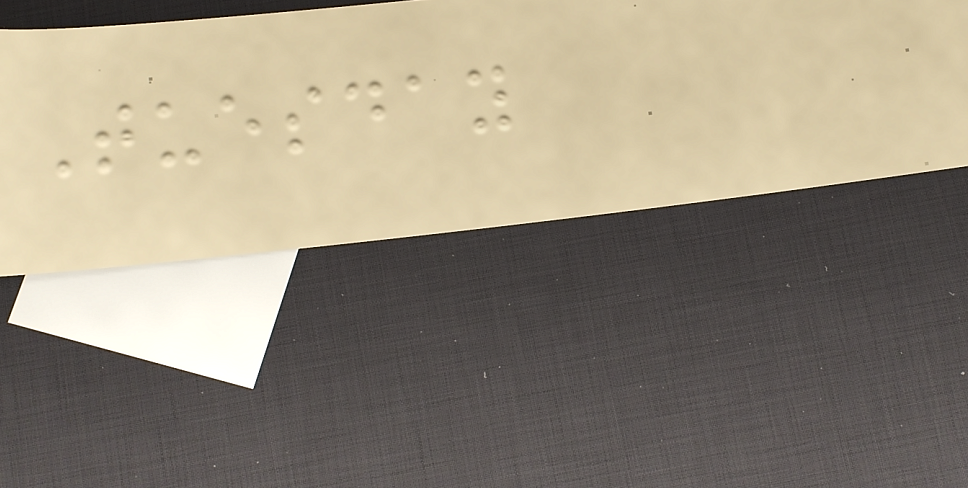Tuesday
